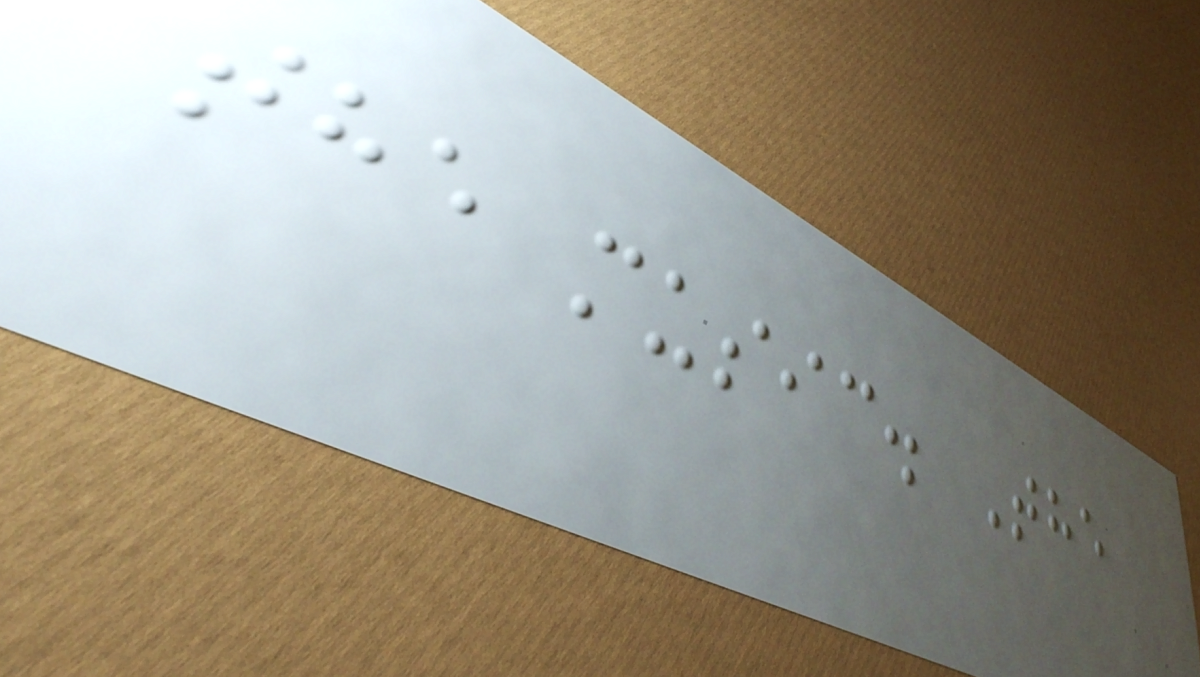the music. The
